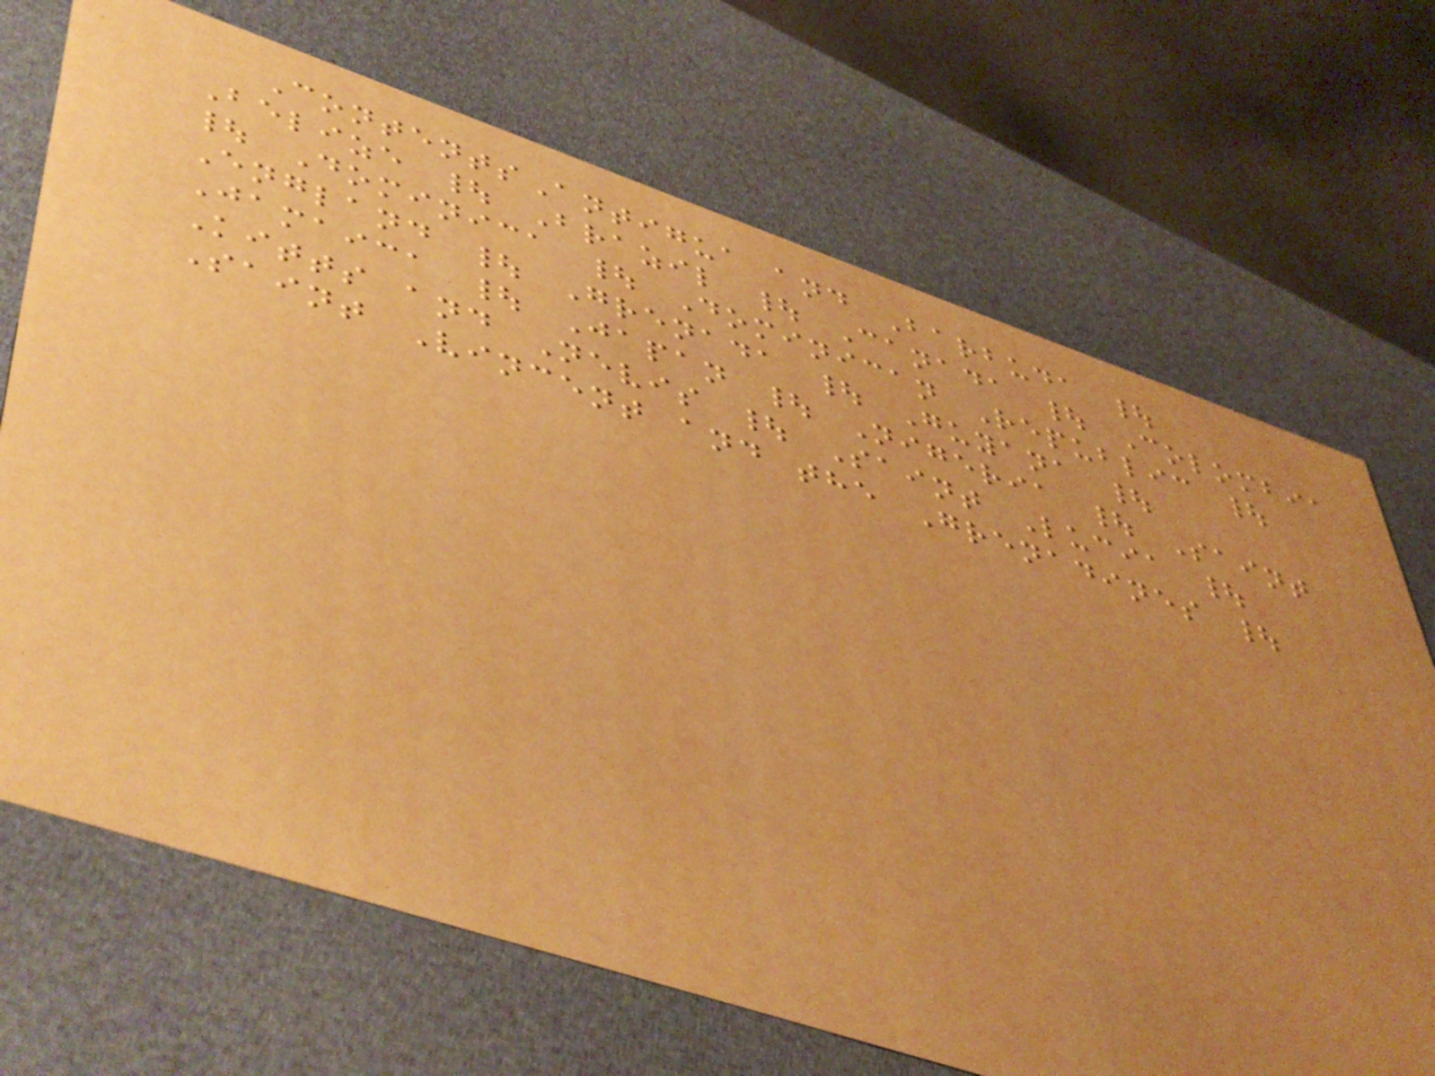ContentsAntigua and Barbuda |
Belize | Brazil | Canada | Colombia
| Dominica | Dominican Republic |
England | Grenada | Guyana |
Jamaica | Japan | Nigeria | Saint
Kitts and Nevis | Saint Lucia |
Saint Vincent and the Grenadines |
